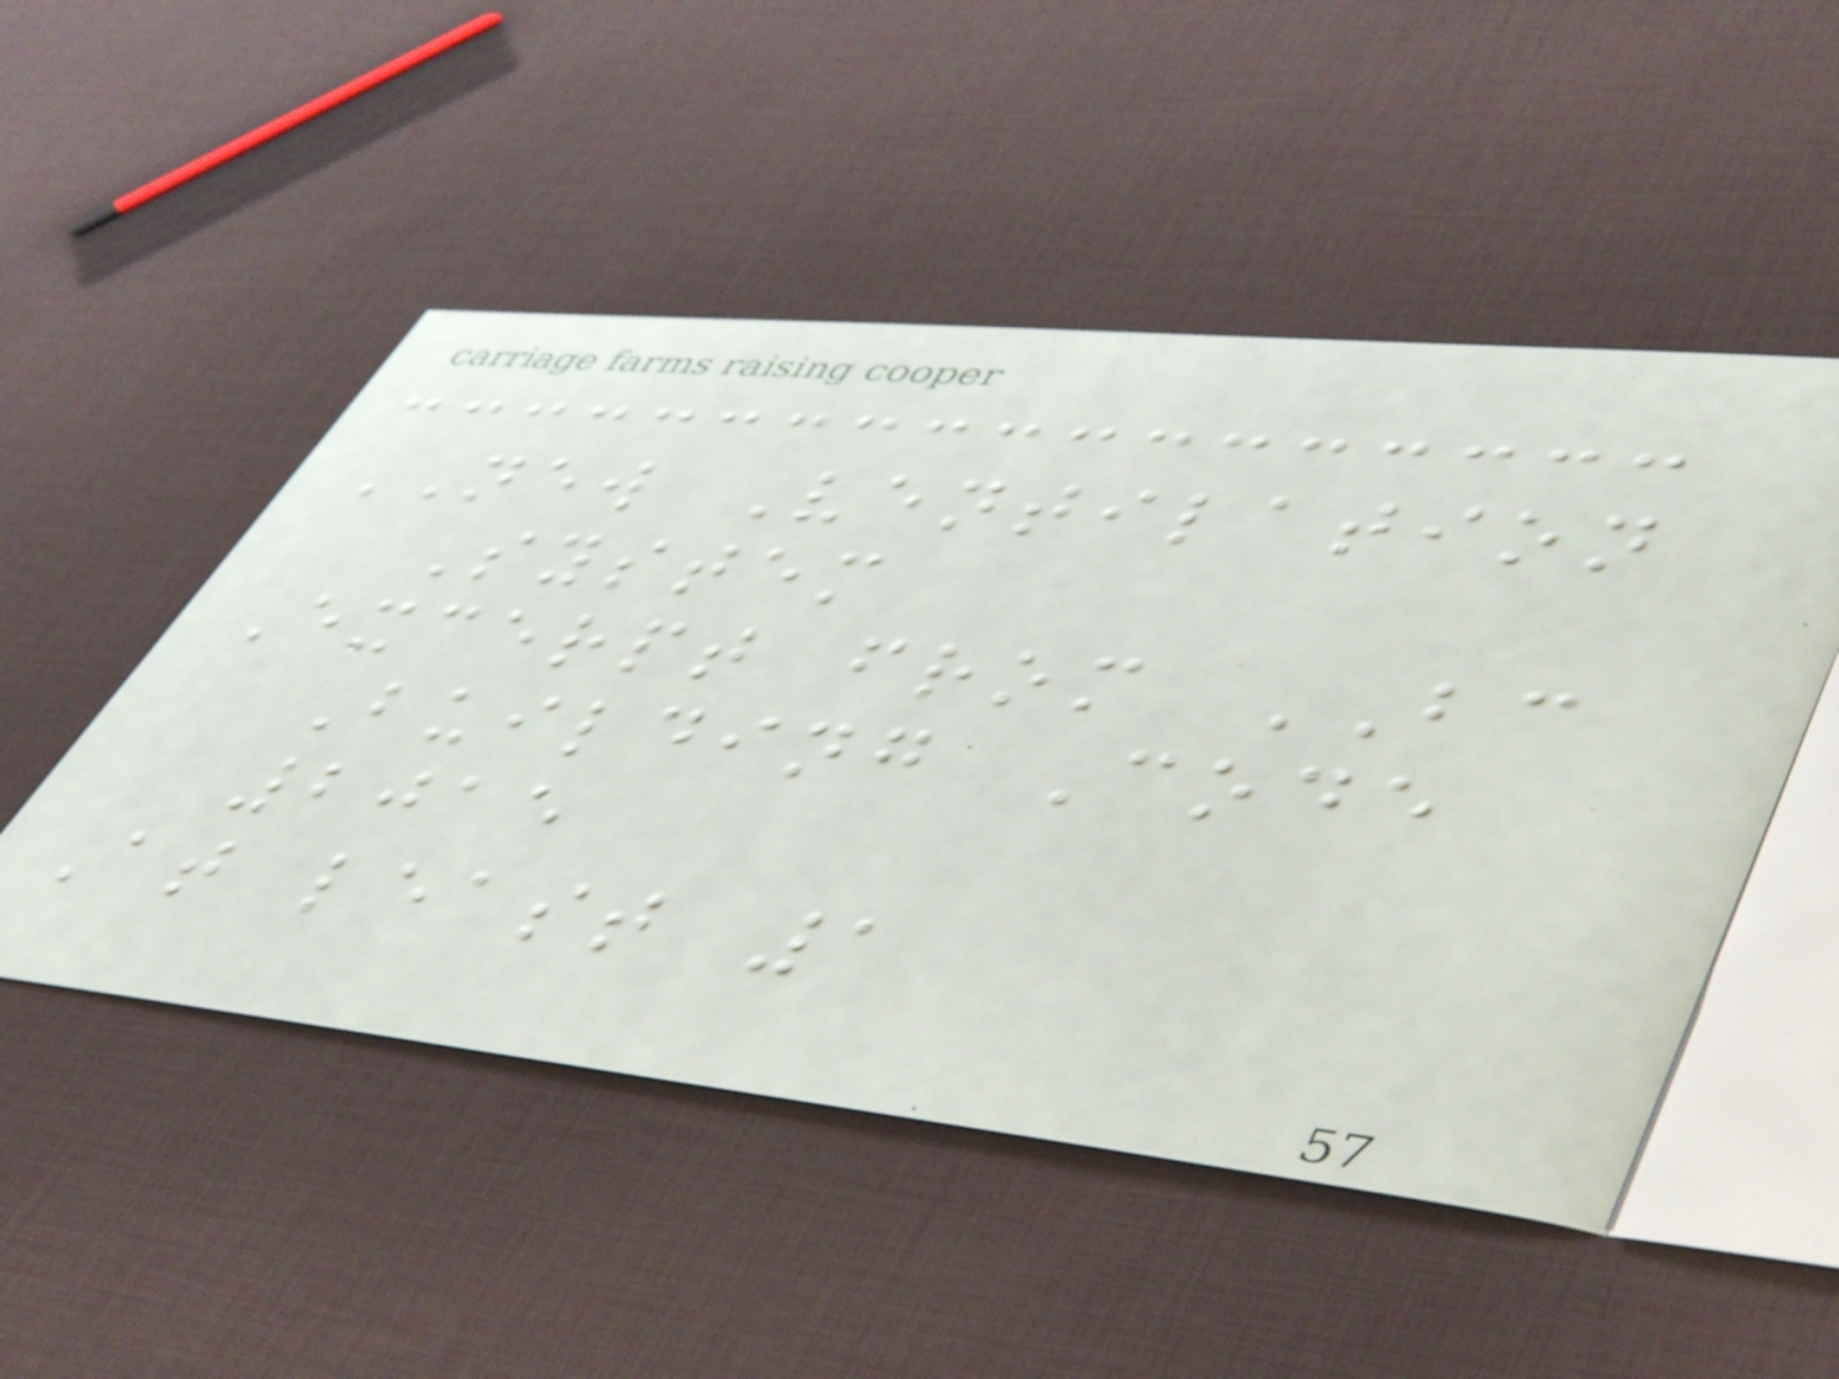NEW Ventilation
System
Excerpt from BC
Building Code
2015
At least 1
